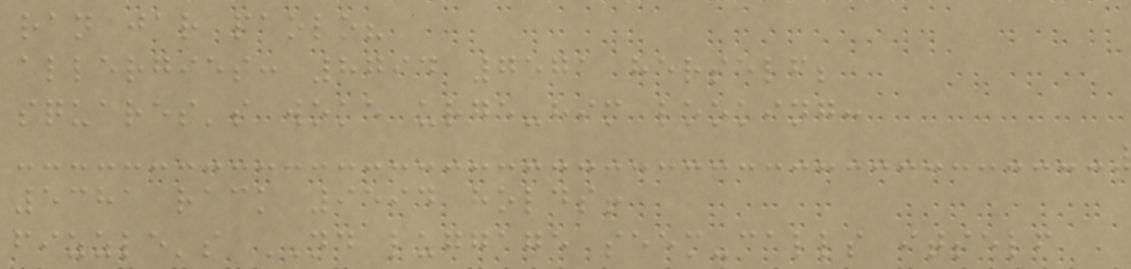ran jar paolo?
allergies: 8794 7571 herself;
squares's woke urge-him looking:
5381 rack 9594 holds!
fizzle's ND luggage seem-calls itself
